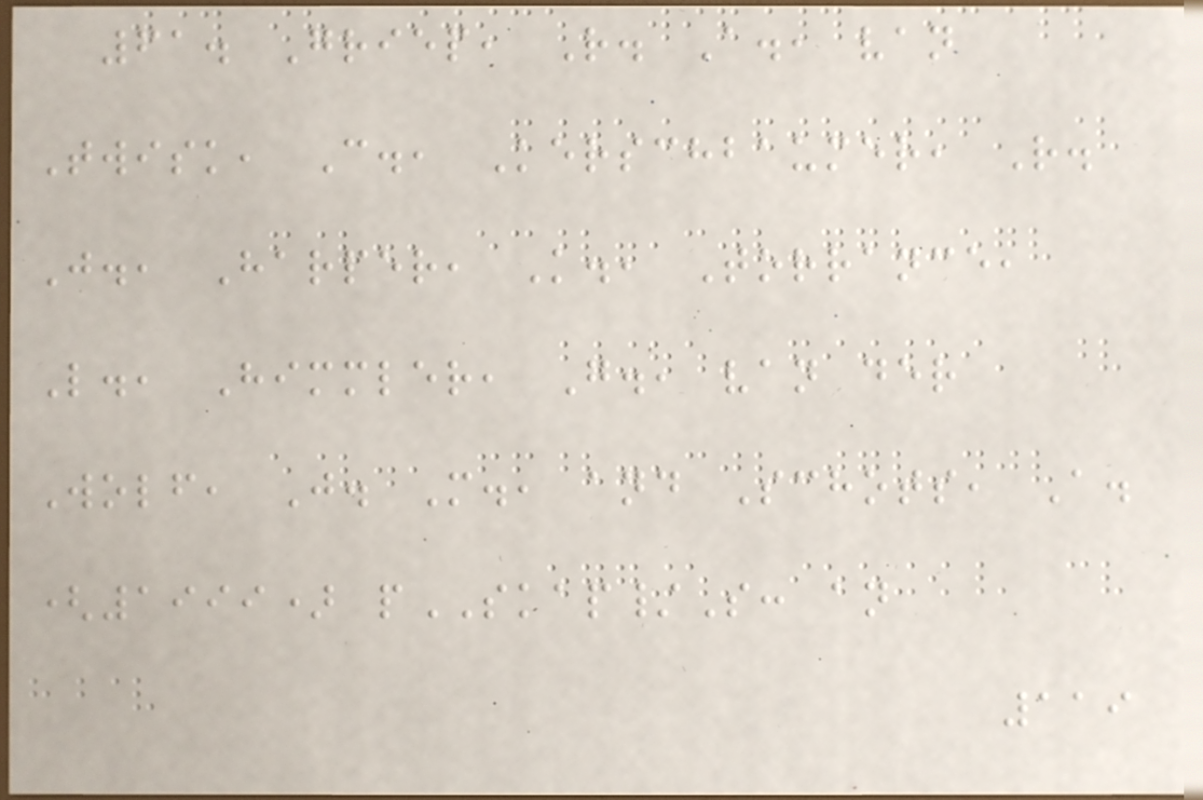61. Griep, R. A., van
Twisk, C., Kerschbaumer, R.
J., Harper, K., Torrance,
L., Himmler, G., van der
Wolf, J. M., and Schots, A.
(1999) pSKAP/S: an
119
